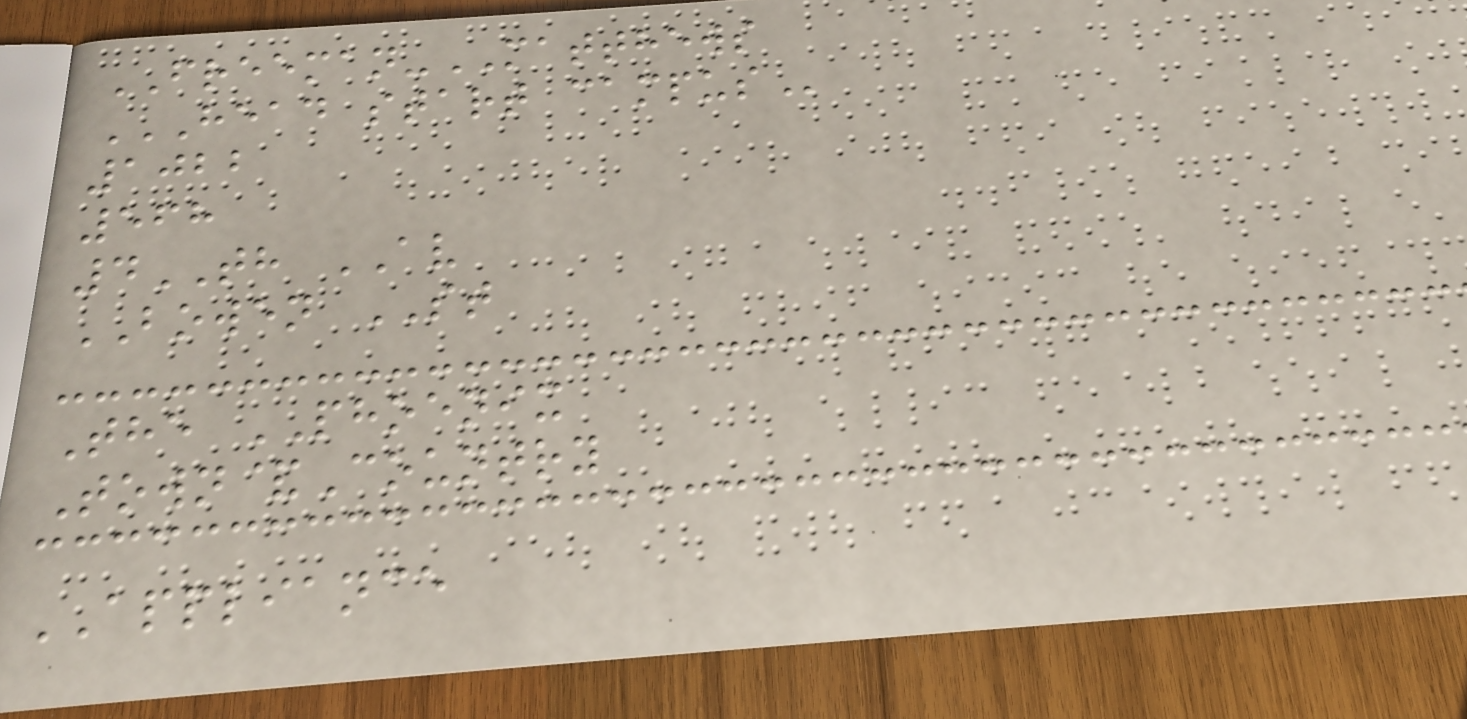FREEMAN-MATTHEWS
HEAD START CAMPUS
1022
568
4TH AV
BOWEN ST
The PHOENIX
Town&Country
APPLIANCE
